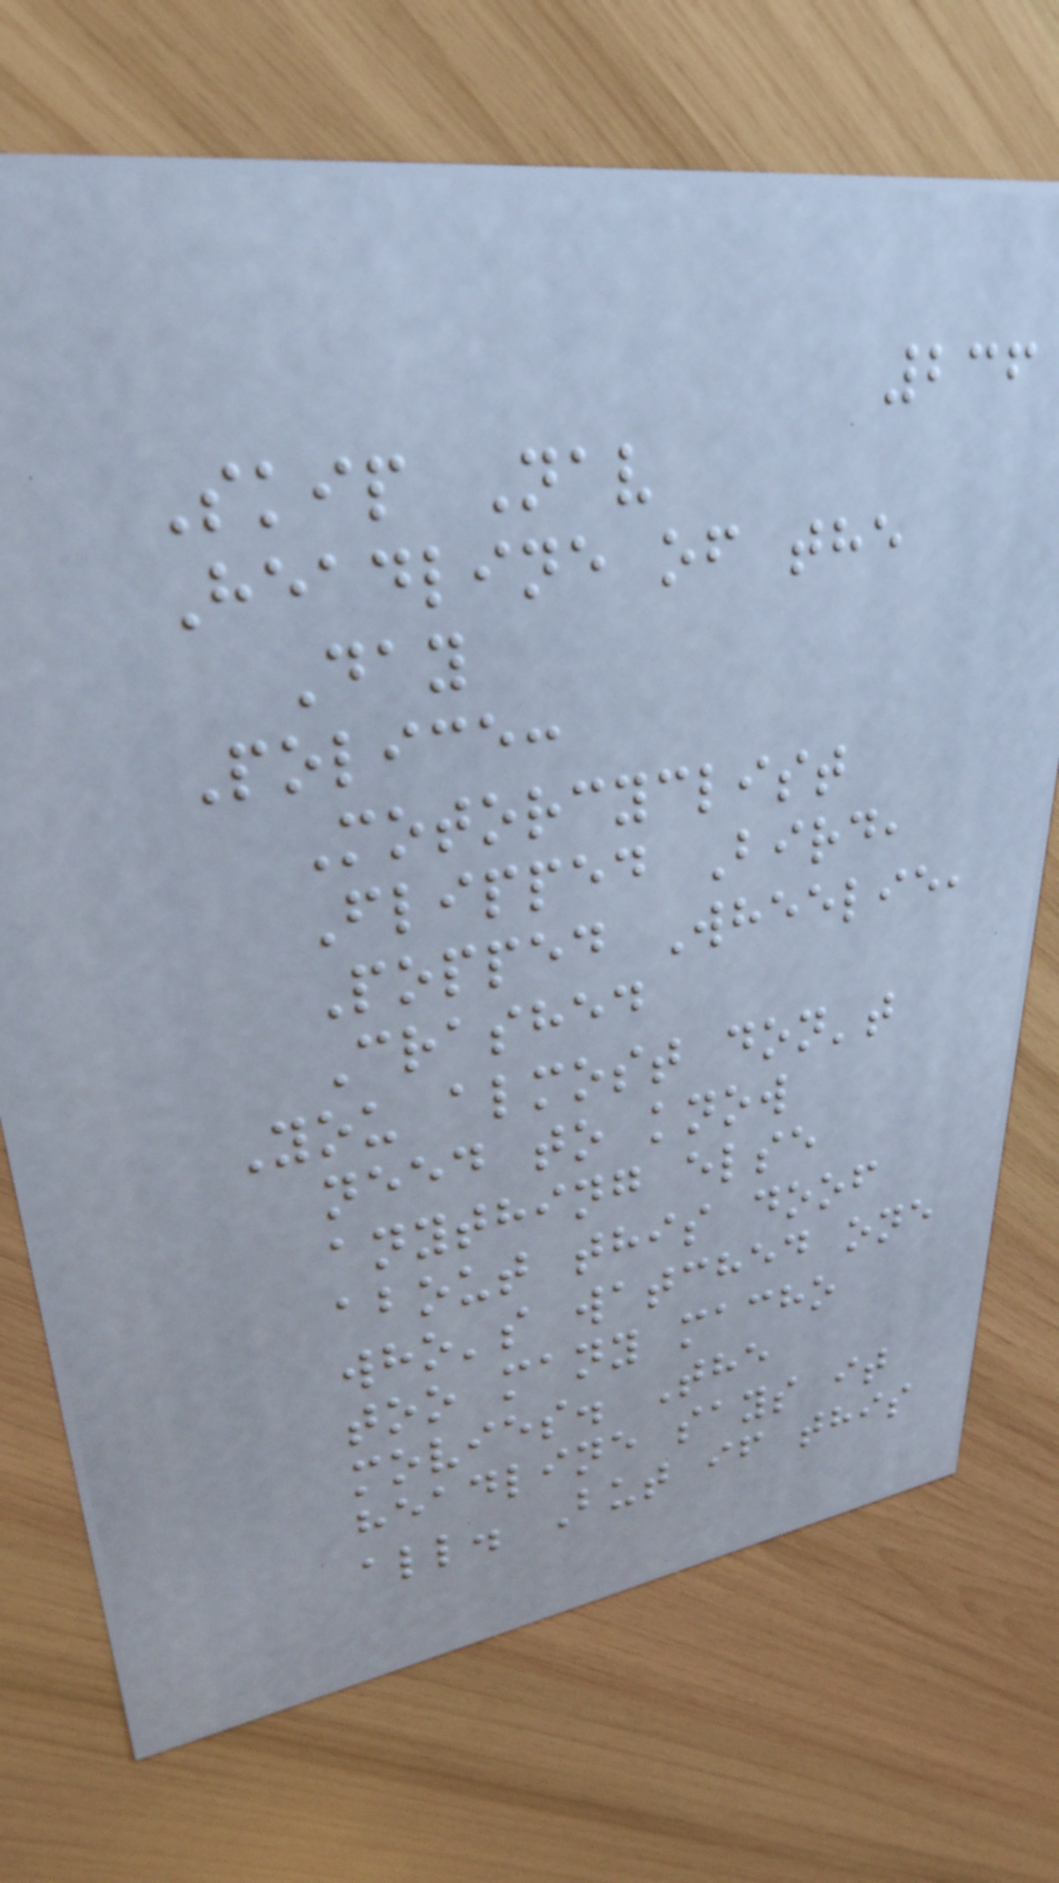236
Skip Nav
Headline of the
Day
Police:
Motorcyclist
Flipped Bird,
Popped Wheelie,
Crashed
You almost don't
need to know
anything else
about this doof
who's watched one
too many macho
movies. The
headline says it
all. But if this
